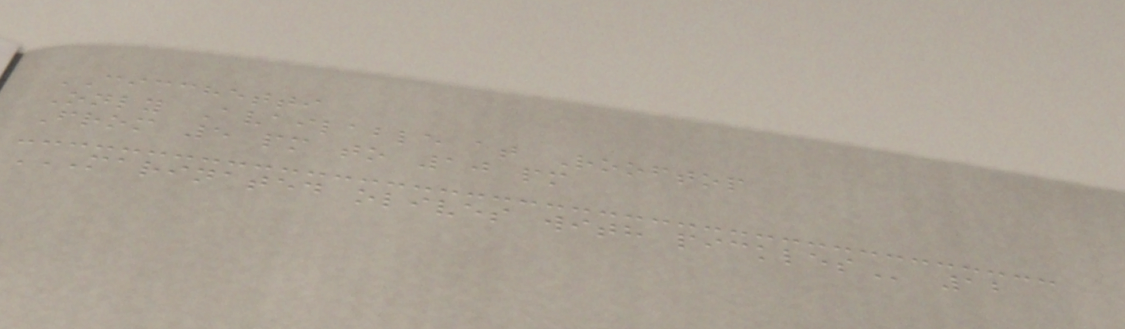CICCHETTI
Only Available at Rooftop
From 5 pm to 10 pm
MARINATED OLIVES WITH PICKLES 12
